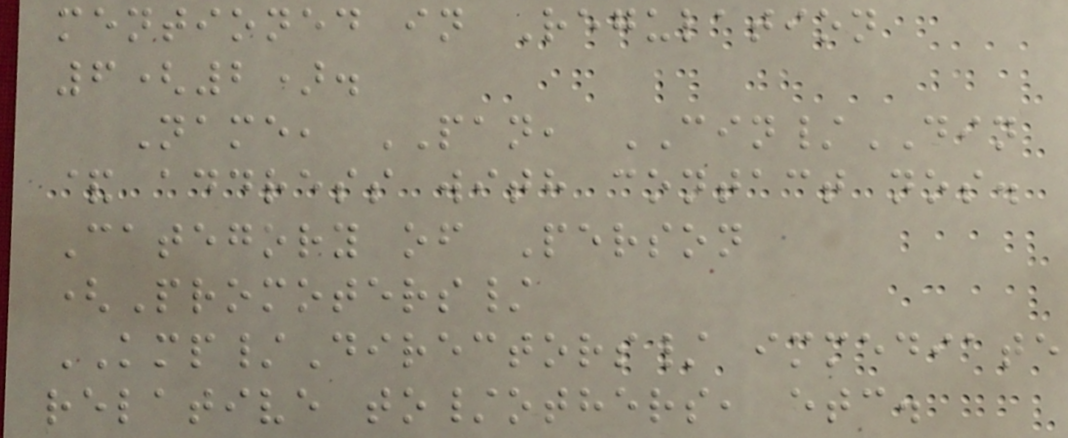mentioned in Regulation
6(2).
Name, PAN, CIN/DIN
& address with contact nos.
Category of Person
(Promoters/
KMP/Directors/ immediate
relative to/others, etc.
